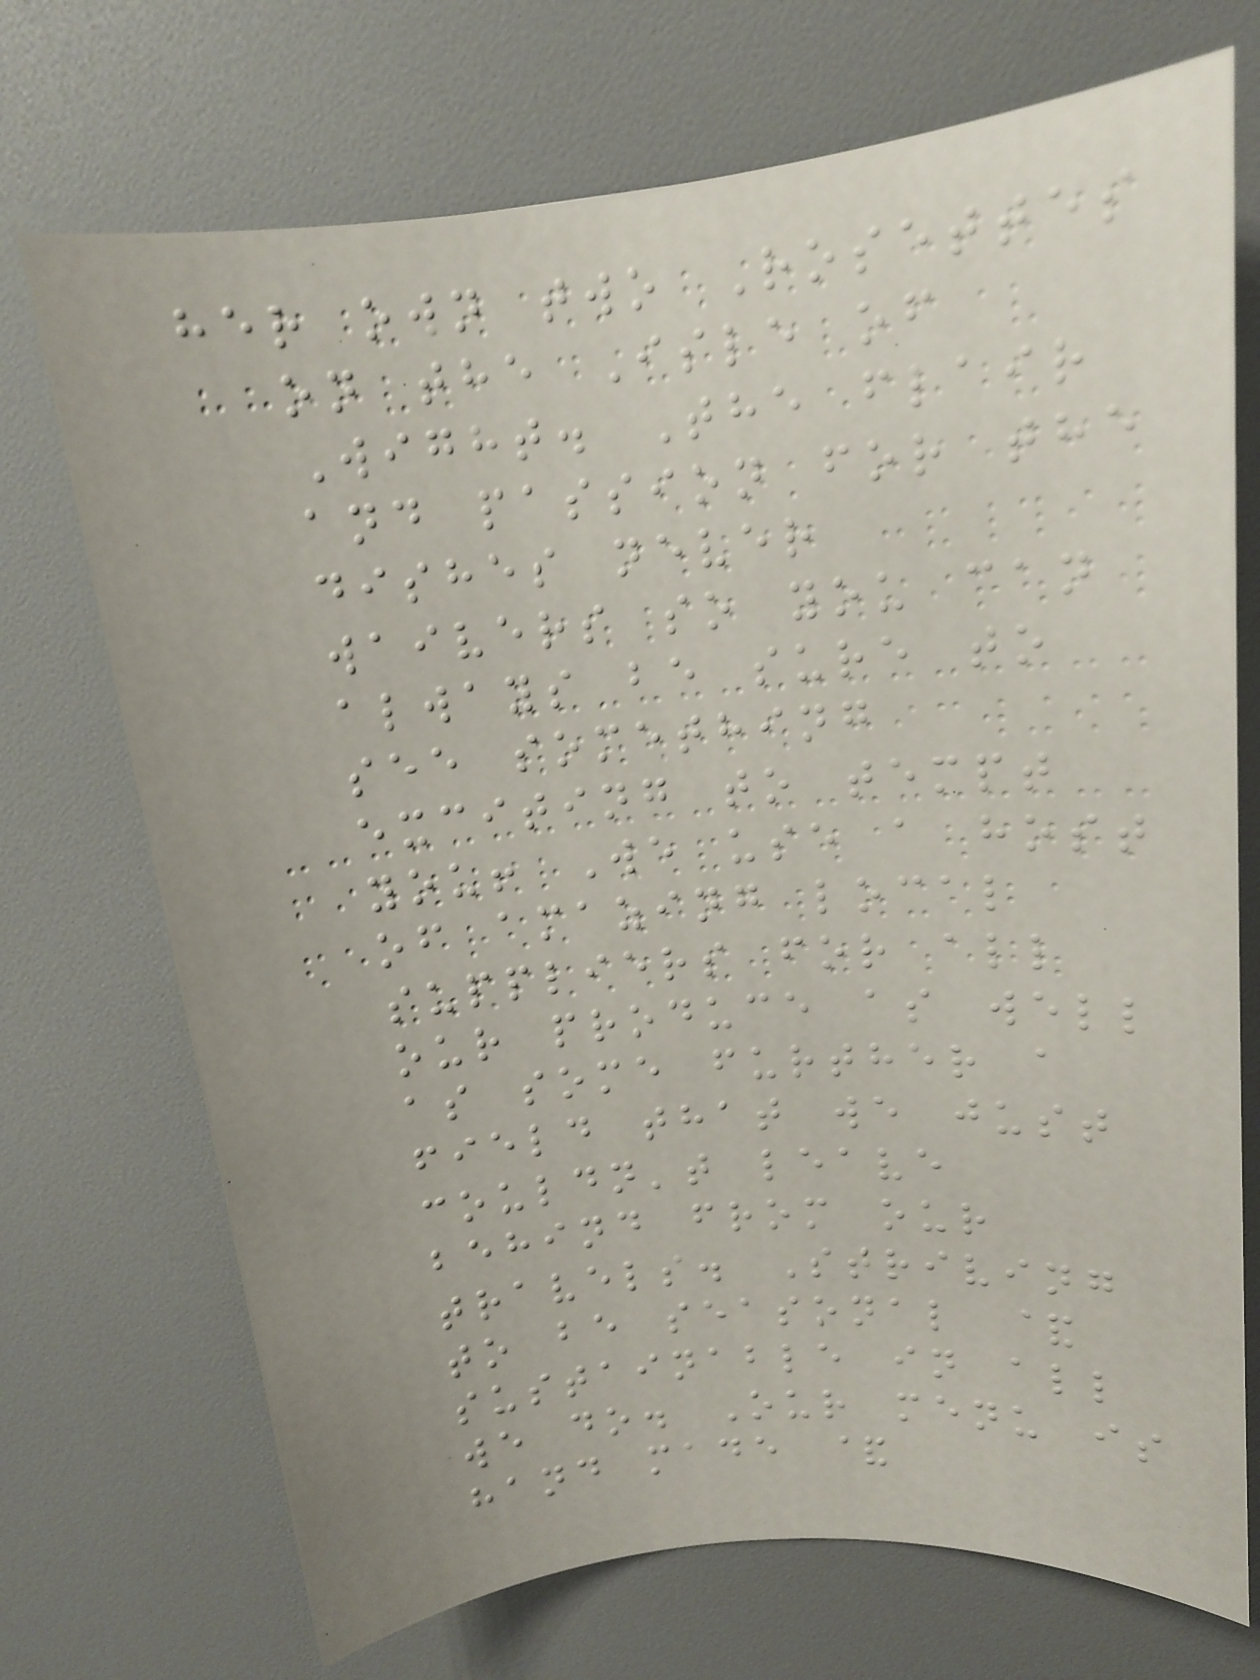her own two Rosettes
on the Isle of
Wight. The flair
and passion for the
dishes never
waivers so you can
always be sure to
see something
exciting to tempt
you! We use a host
of amazing local
suppliers for all
our produce as well
as some further a
field that we just
couldn't leave
behind from our
travels. Striving
to be seasonal &
sustainable in all
we do. Our menu is
hand made &
